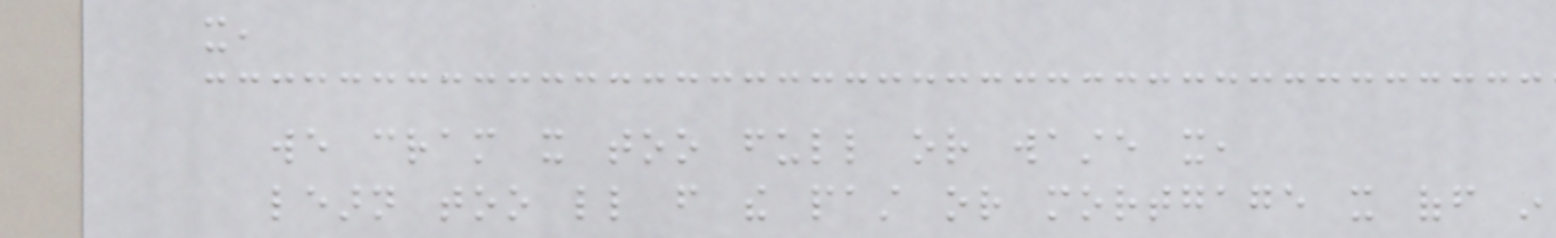it,
we cram it too full or waste it,
learn too little from the past or mortgage it off in
